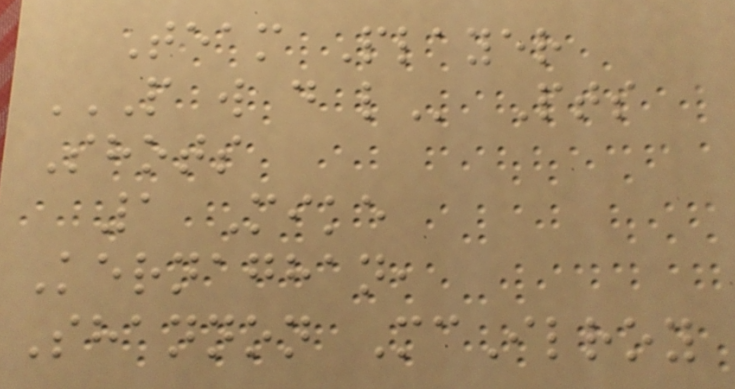Team Player
P W D L Pts
Shots
1 Mike
Kernaghan,
Shannon McIlroy
